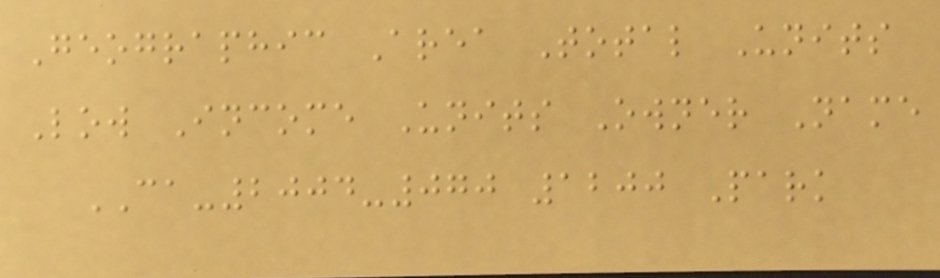Geographic Area Total Units
Low Income Units Owner Name
CA-2004-070 1200 Park
